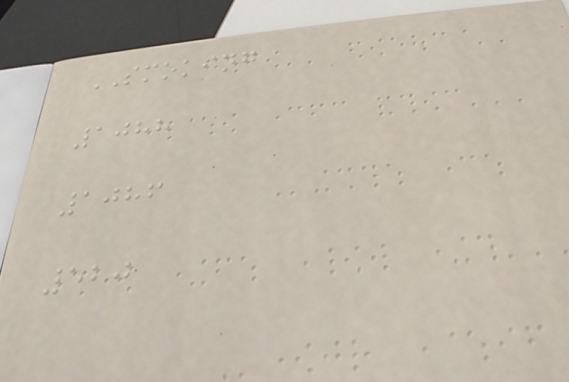SMOKING
1088
1086
520
